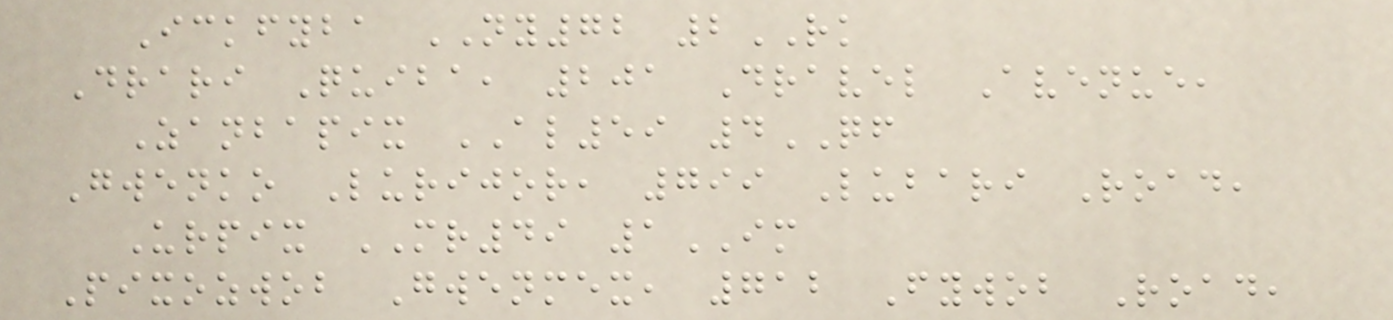Ickfyba NY72 2RK
Drari Quiba, 201 Dravel Avenue,
Zanbapix AL59 4QF
Gwenko Lurijor, 799 Lubari Road,
Urpix MR49 1IM
Pixozwob Gwenmex, 712 Fywob Road,
